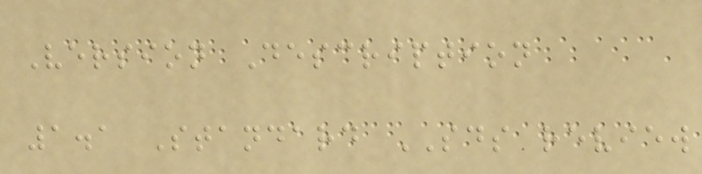Version Description
1.1 Standard SDS review
